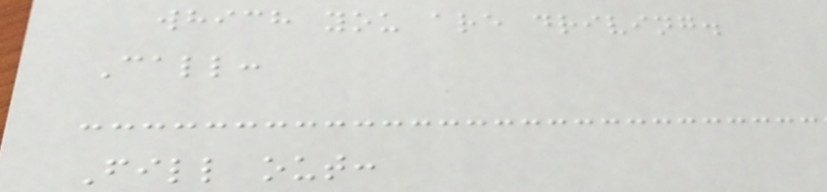which you are driving.
Call:
Fill out:
